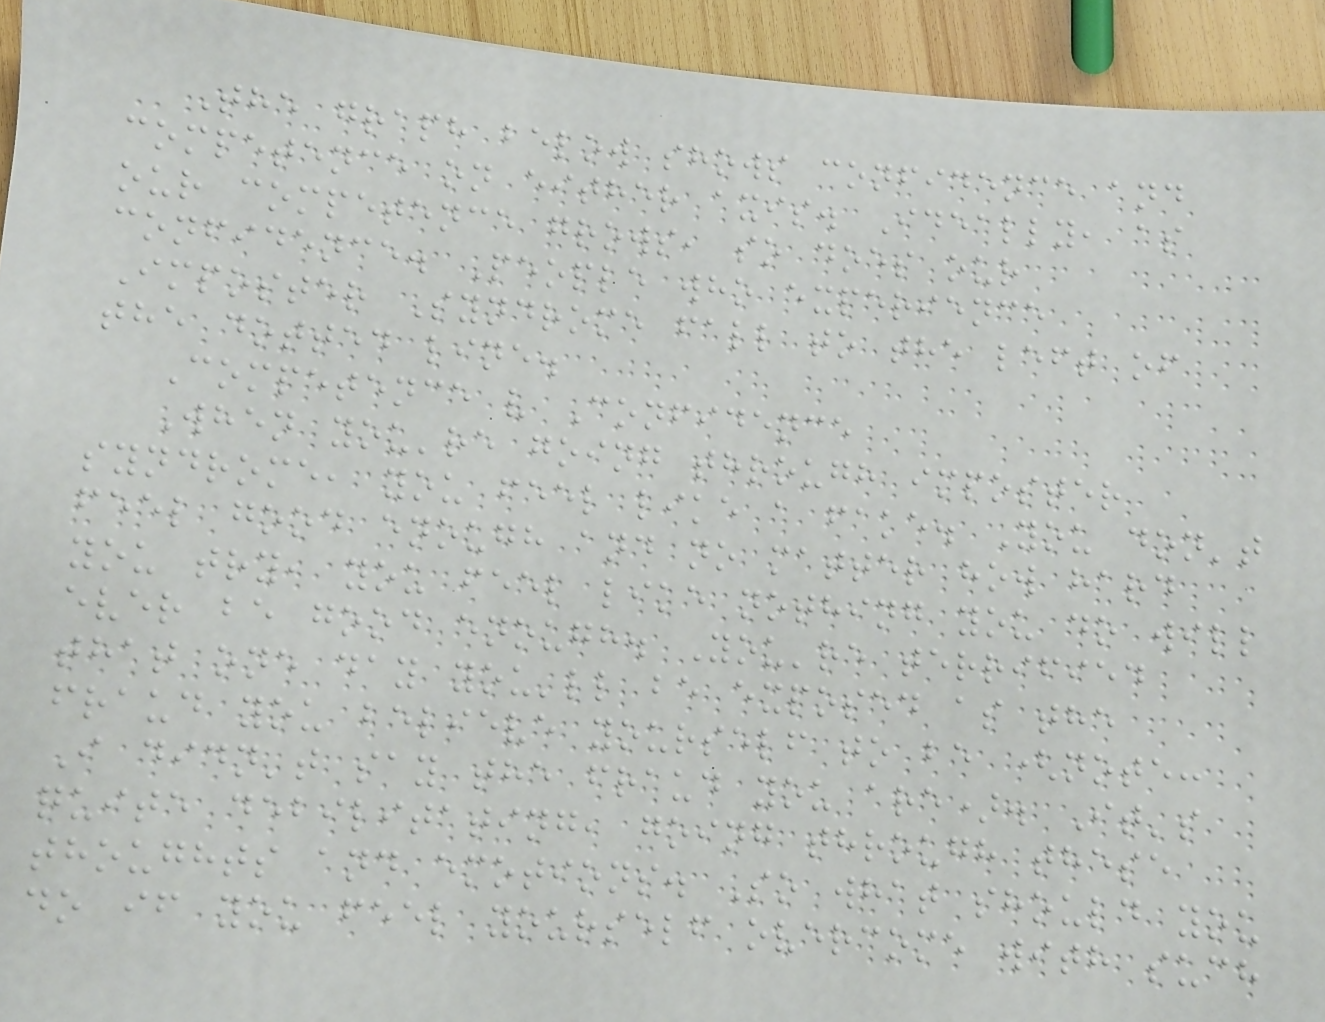The graph below shows confidence and
competence on either axis. Ideally, as
our competence grows, so does our
confidence. People who experience
Imposter Syndrome fall to the left of
the dotted line.
Competence v Confidence
When you're going through imposter
syndrome, you feel like a fake. You don't
feel good enough and no matter how hard
you try, you feel like nothing you do will
ever be good enough. You're terrified
that one day you'll be exposed as the
fraud you believe yourself to be (note:
I didn't say the fraud you are). It's
quite debilitating, going through these
thoughts and emotions. So what should you
do if you feel yourself overcome with such
